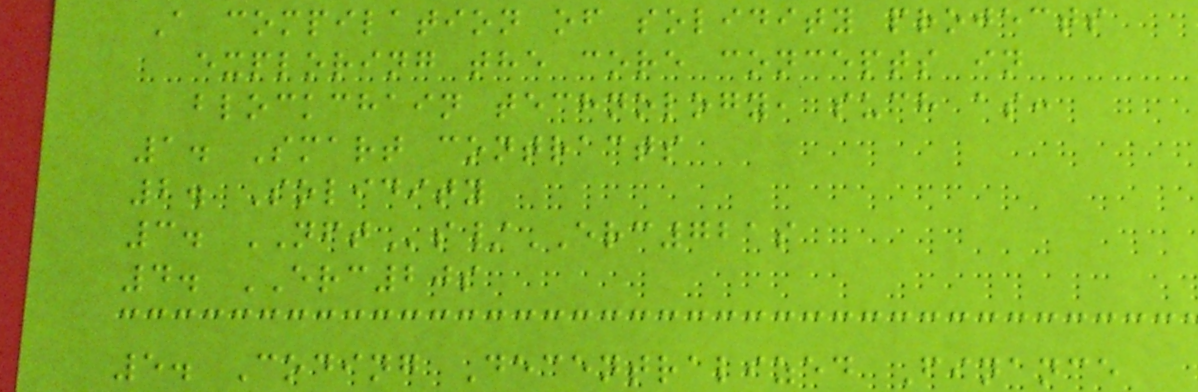A compilation of solidity projects
exploring the core concepts in
blockchain technology, such as:
1. Smart contracts
2. Solidity
3. NFTs/ERC721s
4. ERC20s
5. Coding Decentralized Finance
